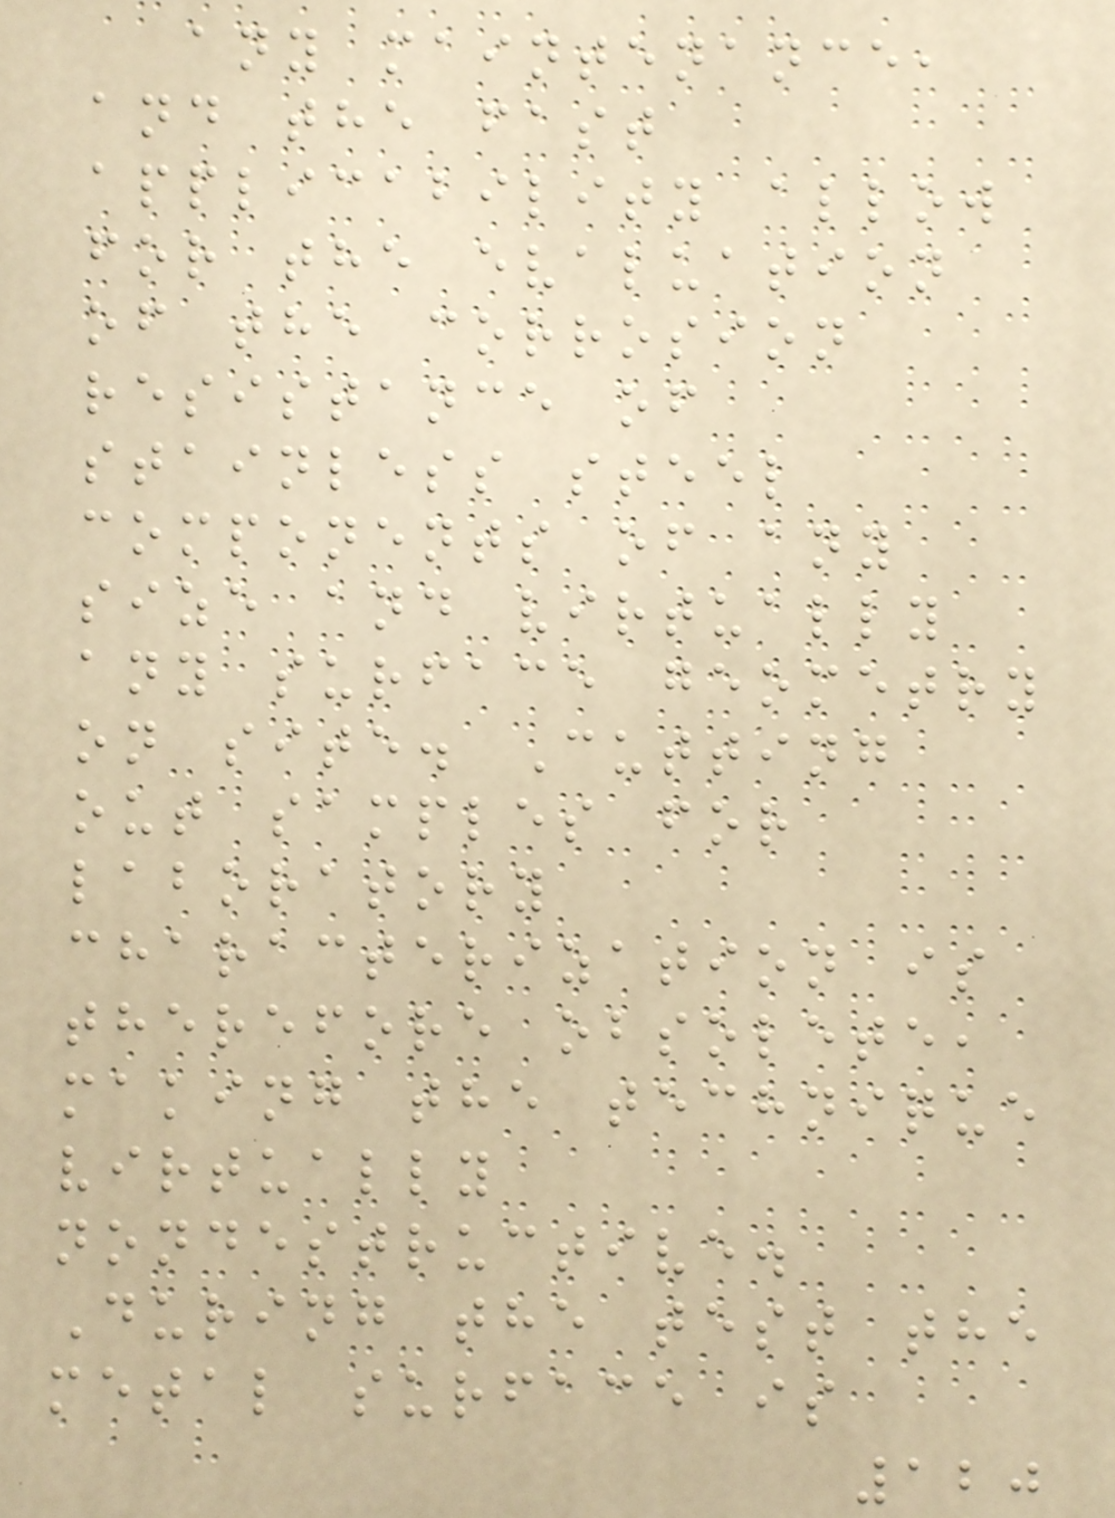any maintenance,
and the fast
applicability allow
for the evaluation
of the corrosion
resistance of
stainless steel
components of any
size and virtually
any surface geometry
on site. Cutting
out samples for
laboratory
characterization is
therefore obsolete,
making the technique
virtually
nondestructive.
During the test the
metal surface is
120
